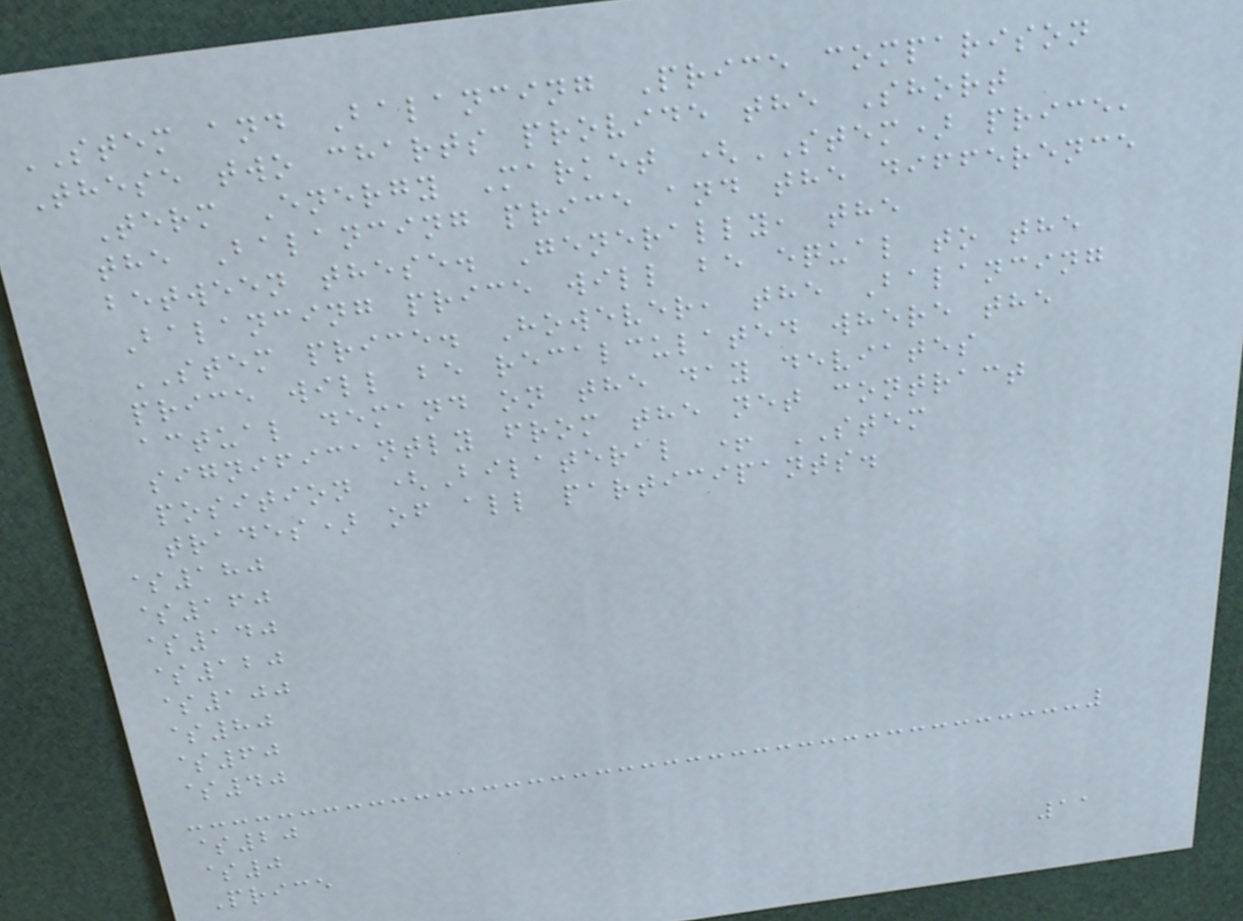STEM and Balancing Price comparison
These two charts provide the Short
Term Energy Market (STEM) price,
the Balancing price and the difference
between these. Generally, the
Balancing price will be equal to the
STEM price. However, the Balancing
price will be recalculated where the
actual demand on the day deviates
significantly from the net contract
position (Bilateral + STEM
trades) of all participants.
$180
$160
$140
$120
$100
$80
$60
$40
$20
$0
Price
11
